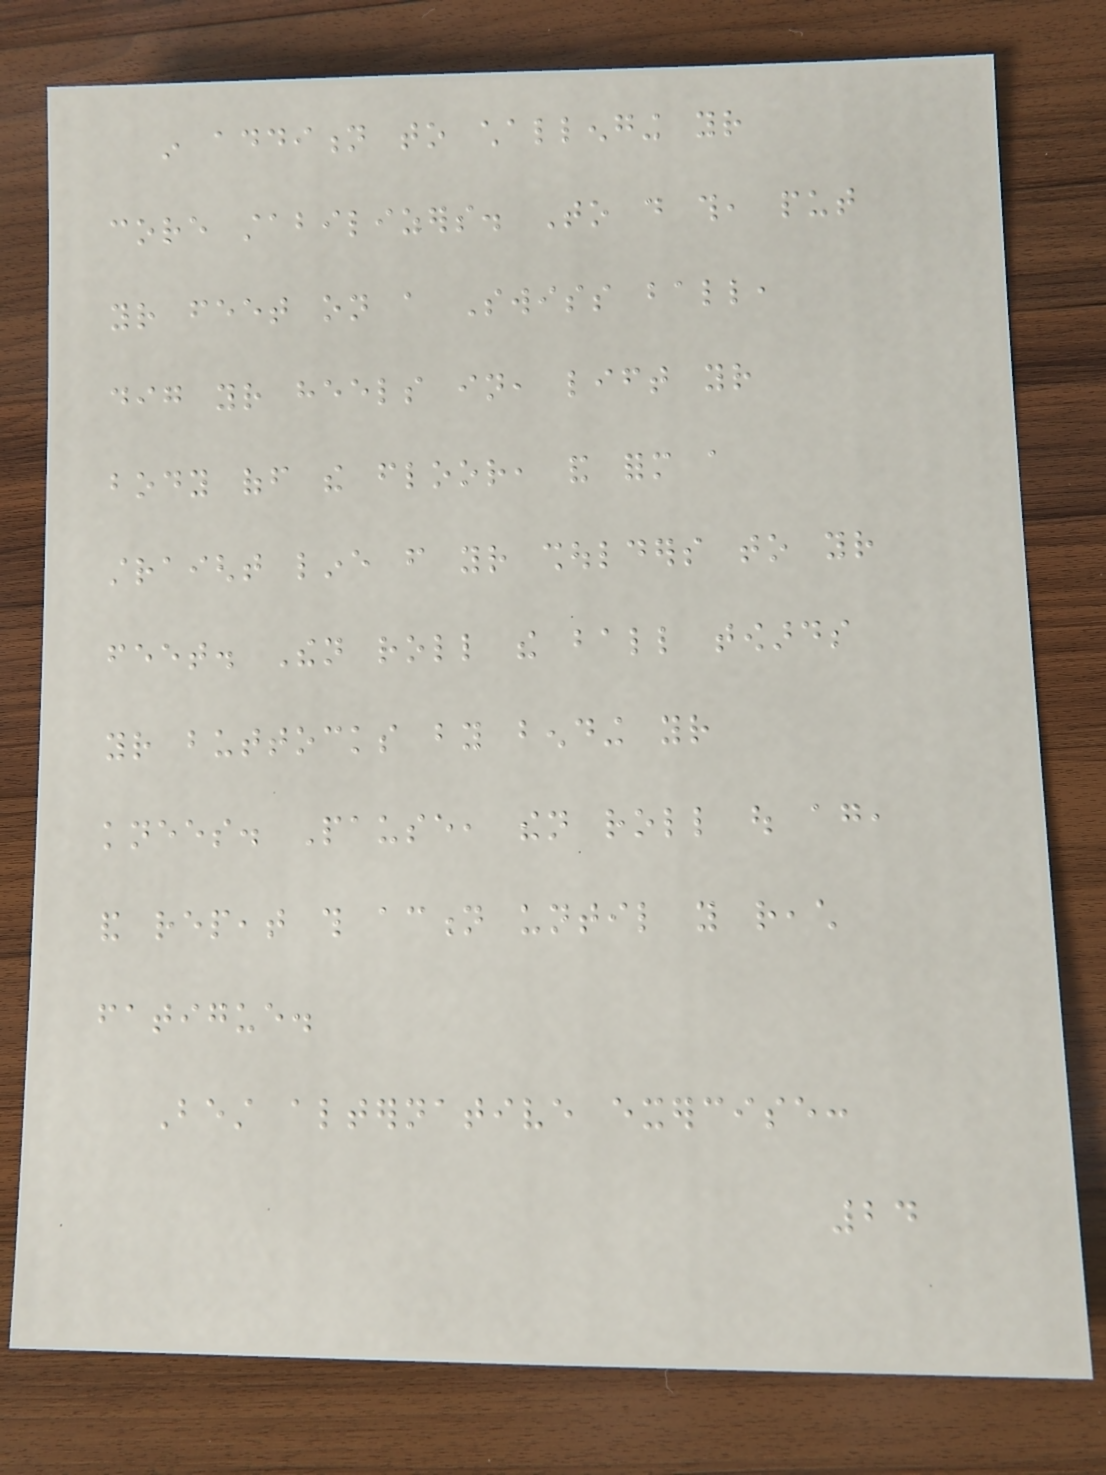in addition to challenging your
core stabilizers. To do this, put
your feet on a Swiss ball,
dig your heels in, lift your
body off the floor, and form a
straight line from your shoulders to your
feet. Then roll the ball towards
your buttocks by bending your
knees. Pause, then roll out again,
and repeat this action until you reach
fatigue.
Best alternative exercise:
24
